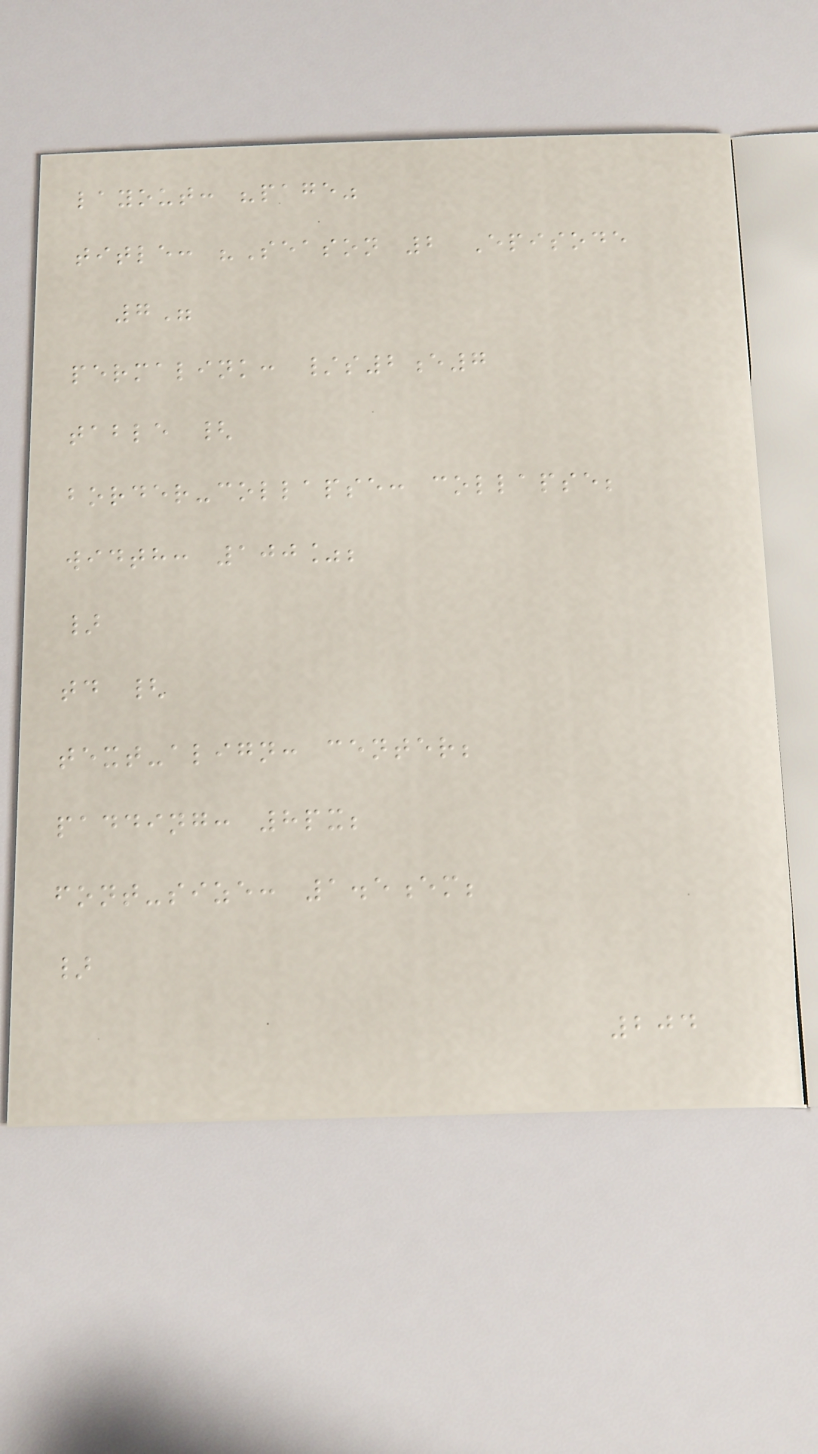layout: "page"
title: "Season 2 Episode
7"
permalink: /s2e7
table {
border-collapse: collapse;
width: 100%;
}
td {
text-align: center;
padding: 8px;
font-size: 1.5em;
}
204
